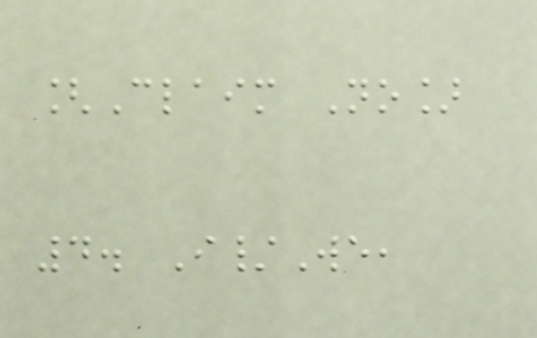[Claim No]
4. I/We,
